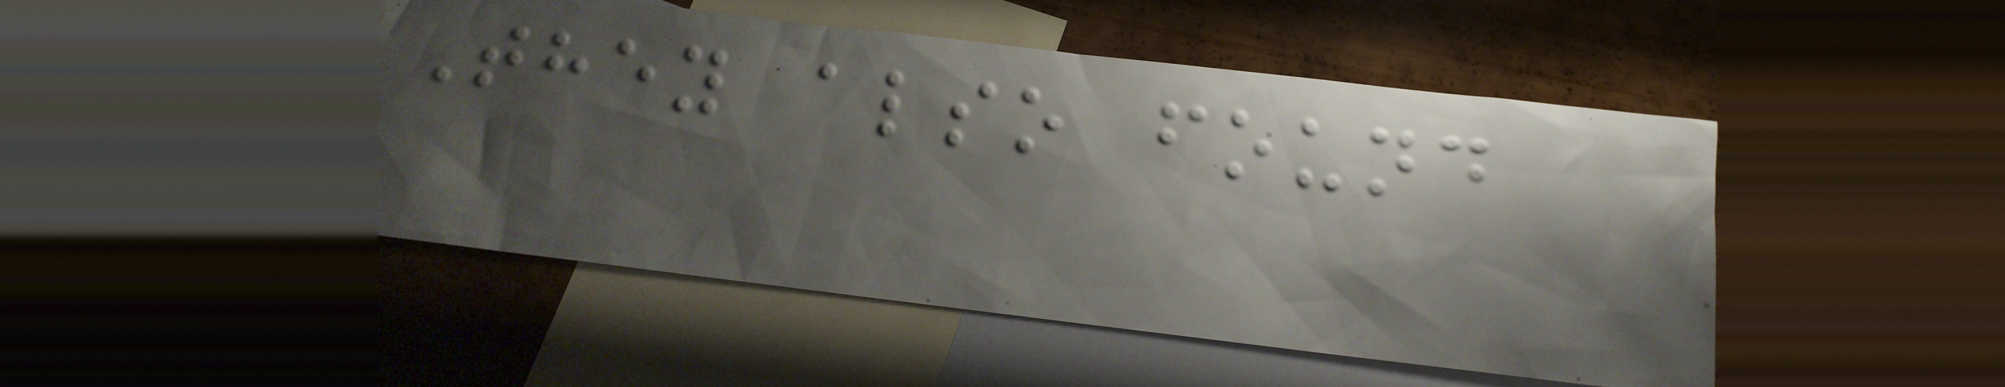They also found
